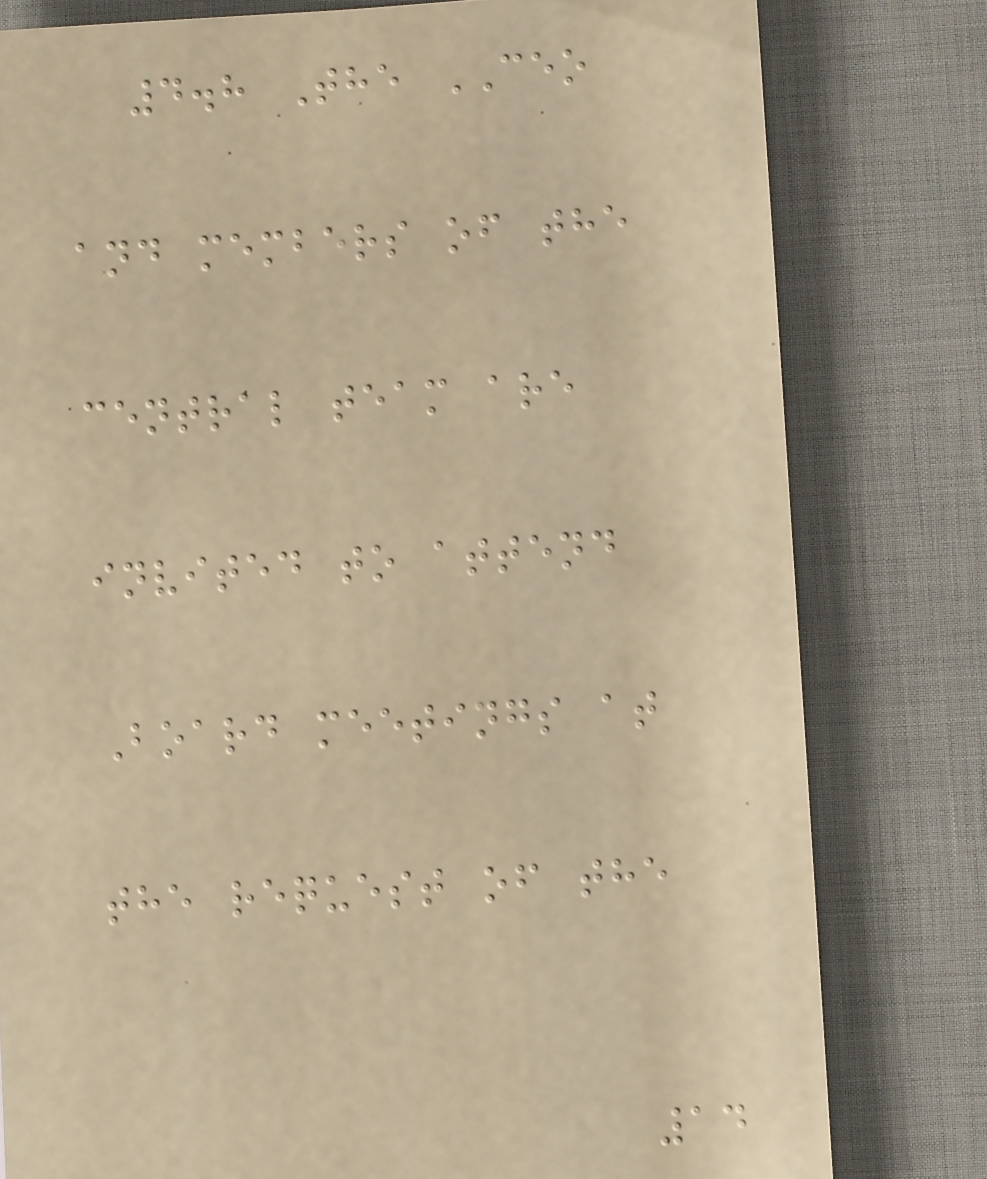4.8 The CEO
and members of the
central team are
invited to attend
Board meetings at
the request of the
14
